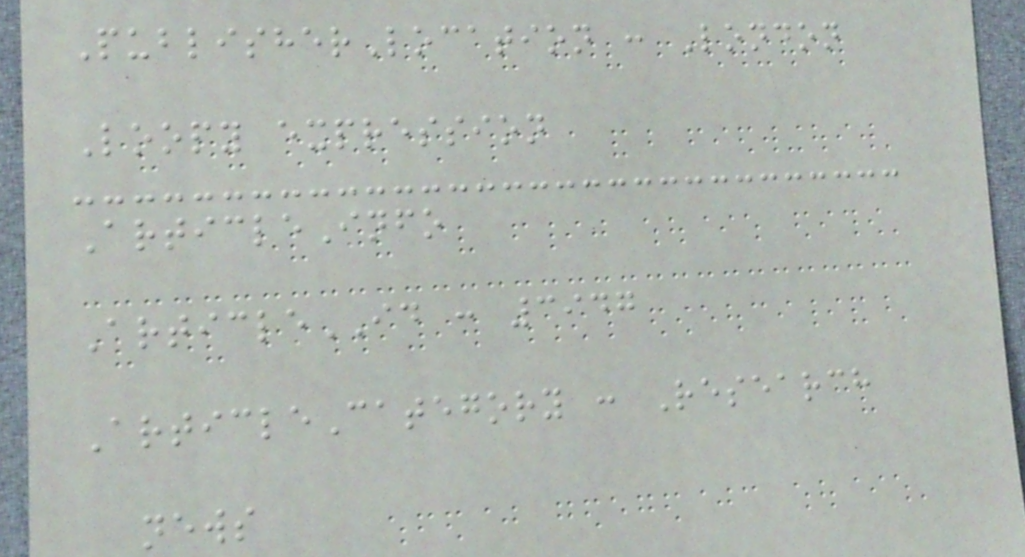PublisherLocation : London
Loopy expression
ArticleInfo
ArticleID : 3947
ArticleCategory : Research
news
